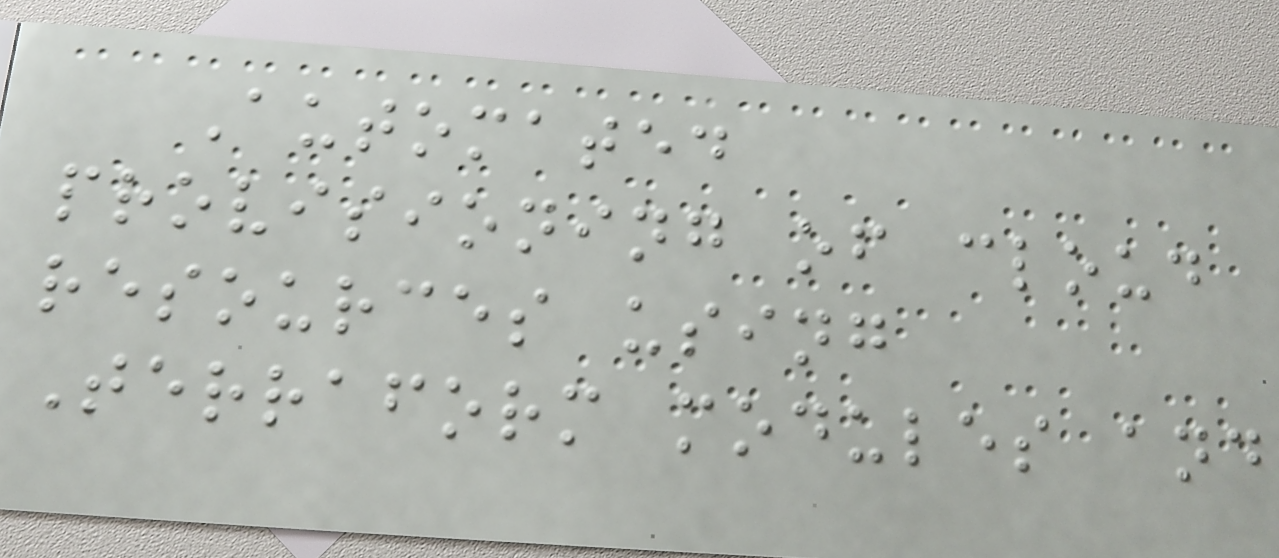Automated
provisioning of cloud
resources using
Terraform modules and
